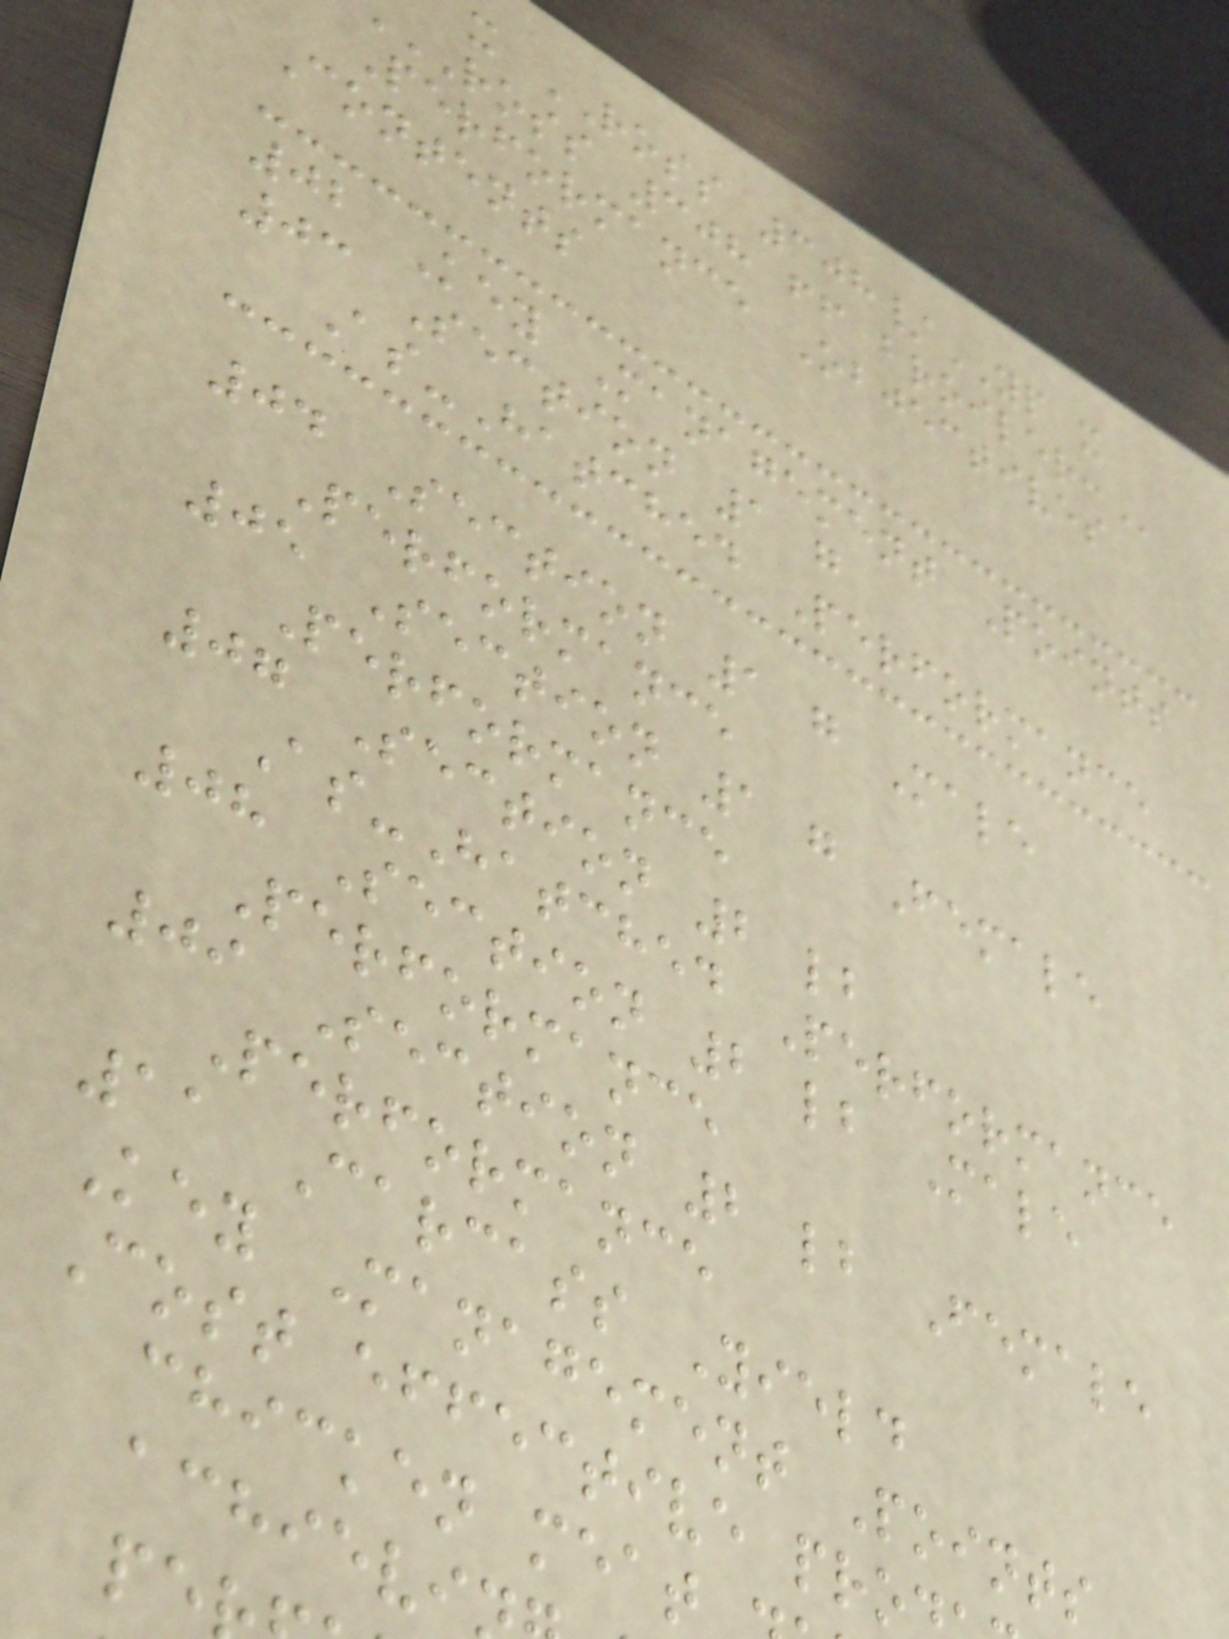x ROSS 308/YP x
ROSS 308 ff
Performance Objectives
Contents
02 Key Management Points
03 Section 1 g
As-Hatched Performance
04 Section 1 g Male
Performance
05 Section 1 g Female
Performance
07 Section 2 lb
As-Hatched Performance
08 Section 2 lb Male
Performance
09 Section 2 lb Female
Performance
11 Carcass Yield
Key Management Points
Cost effective pro
chicken meat
achievi
